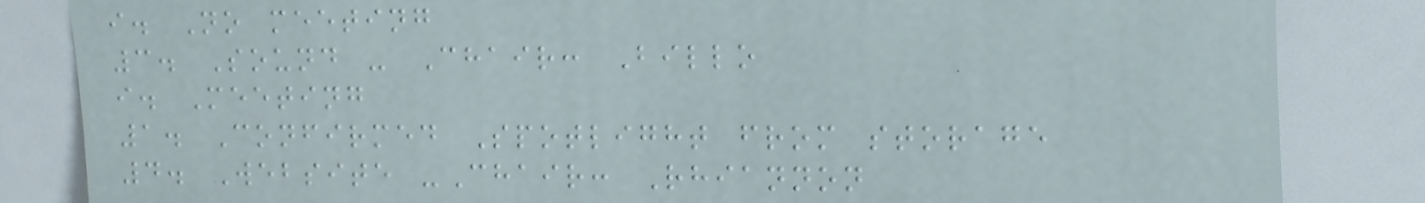i. No meeting
3. Sound - Chair: Billo
i. Meeting
1. Confirmed Spotlight from storage
4. Website -Chair: Rhiannon
